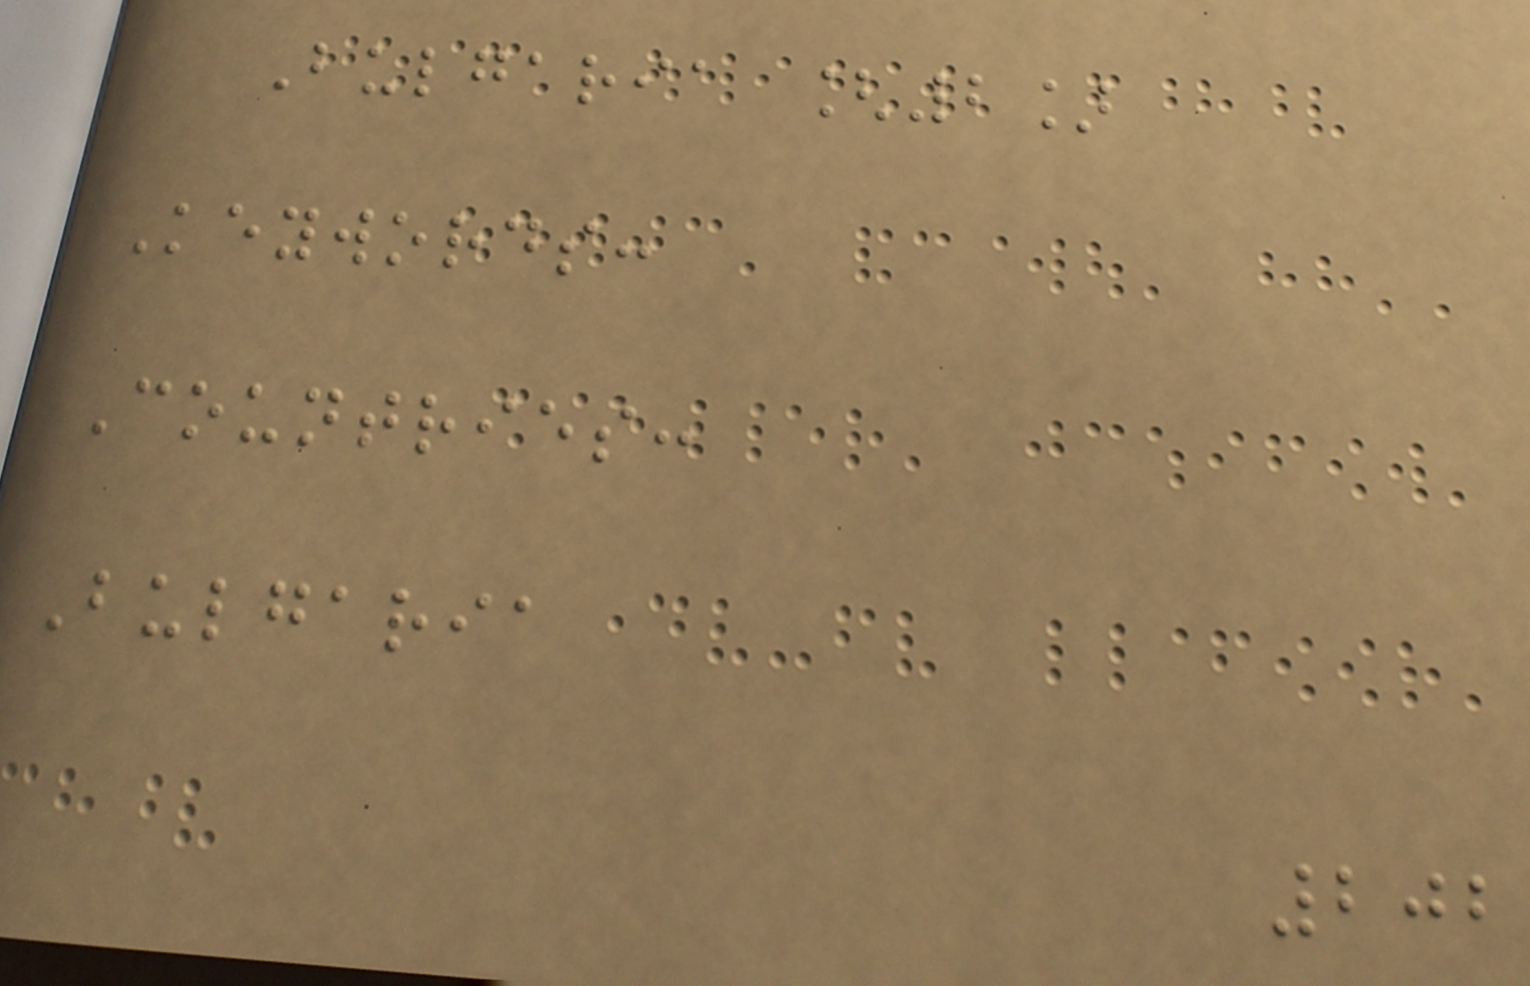Bulgaria [2]
Keywords:
Countries:
Bulgaria
202
